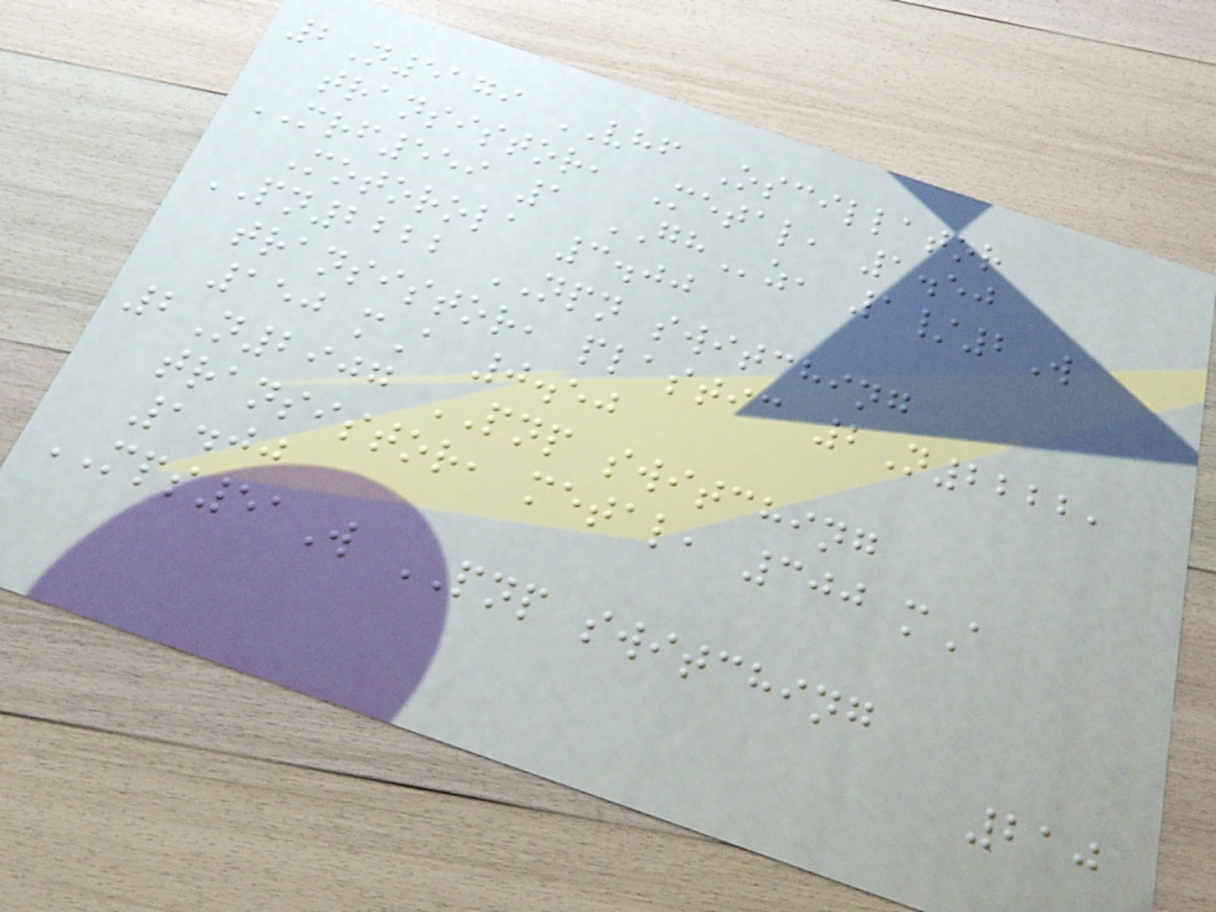2N5179 VHF Oscillator
transistor, Metal, 1.50
MRF559 1 GHz, 1/2W
Motorola 3.00
PN2222 NPN switching
transistor, plastic 2N2222,
150 mA 0.50
2N2907 PNP switching
transistor, metal, 300 mA
1.00
MPS51W PNP switching
210
